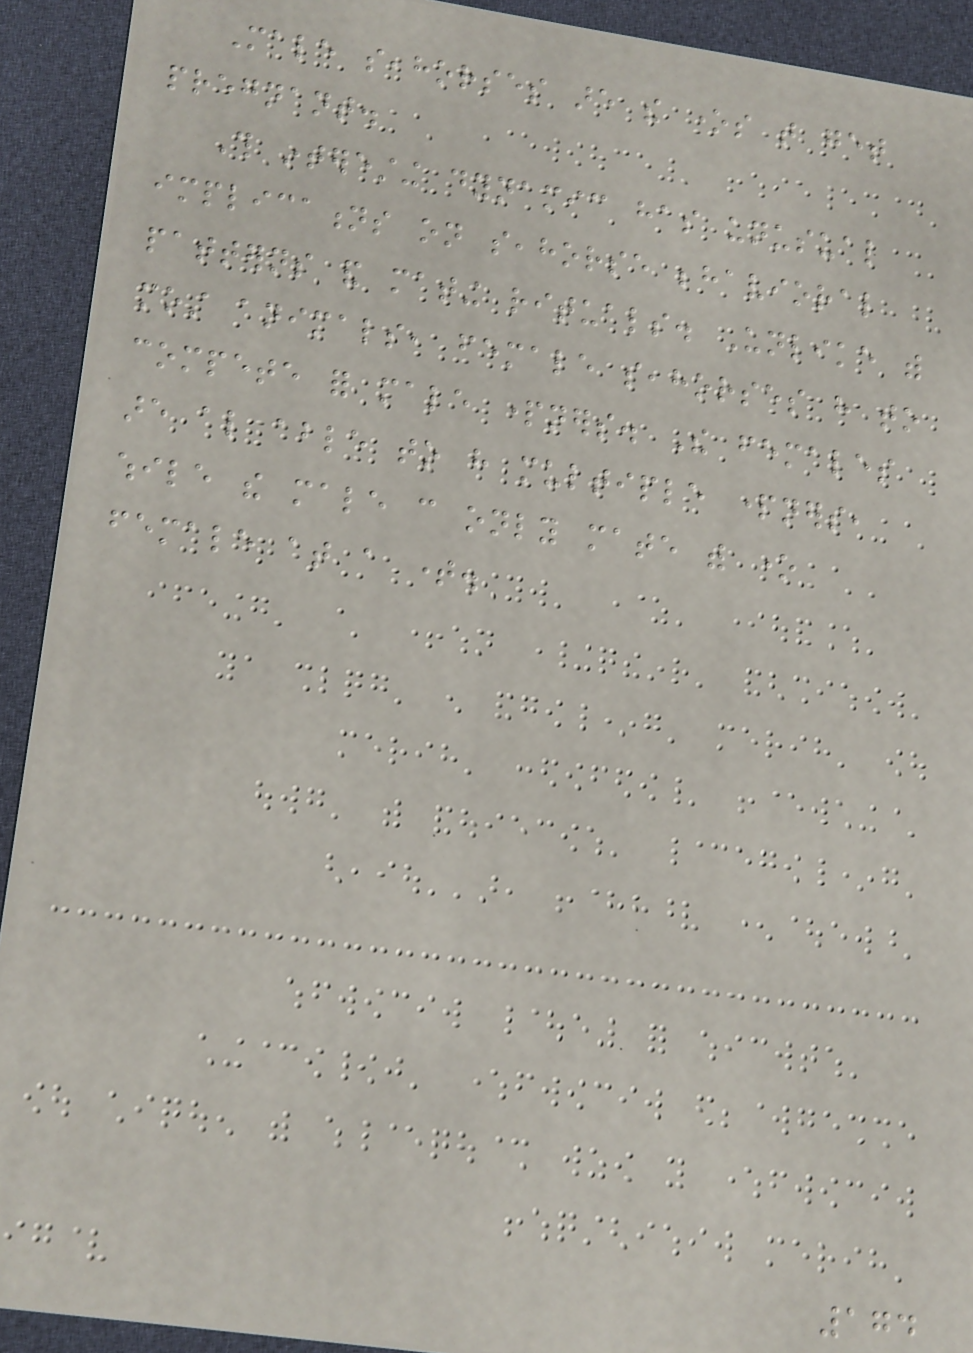Male seahorses are the ones that get
pregnant.
This interesting dynamic has unusual
implications on seahorse behavioral
patterns and mating rituals. Unlike with
most animals, female seahorses have to
compete for male partners. The females
are also able to have multiple partners,
while the male can only mate with one
female at a time.
174
